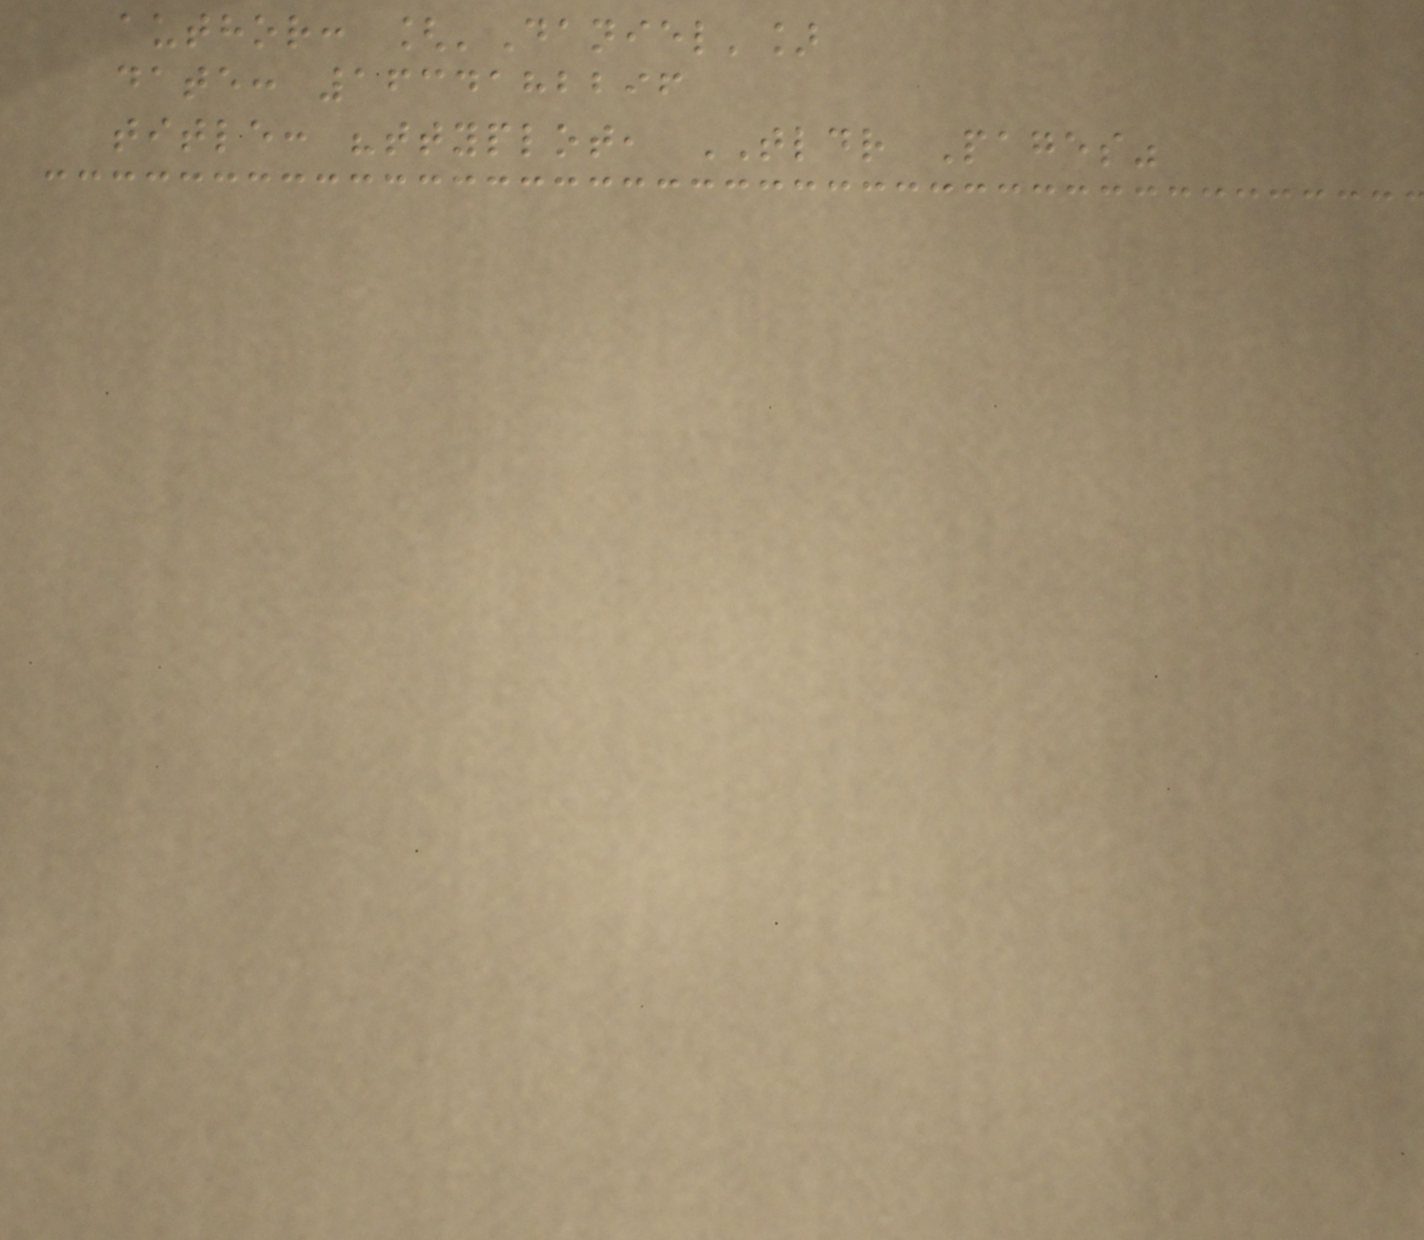author: ['Daniel']
date: 1634182296
title: "ttyplot, TLDR Pages"
